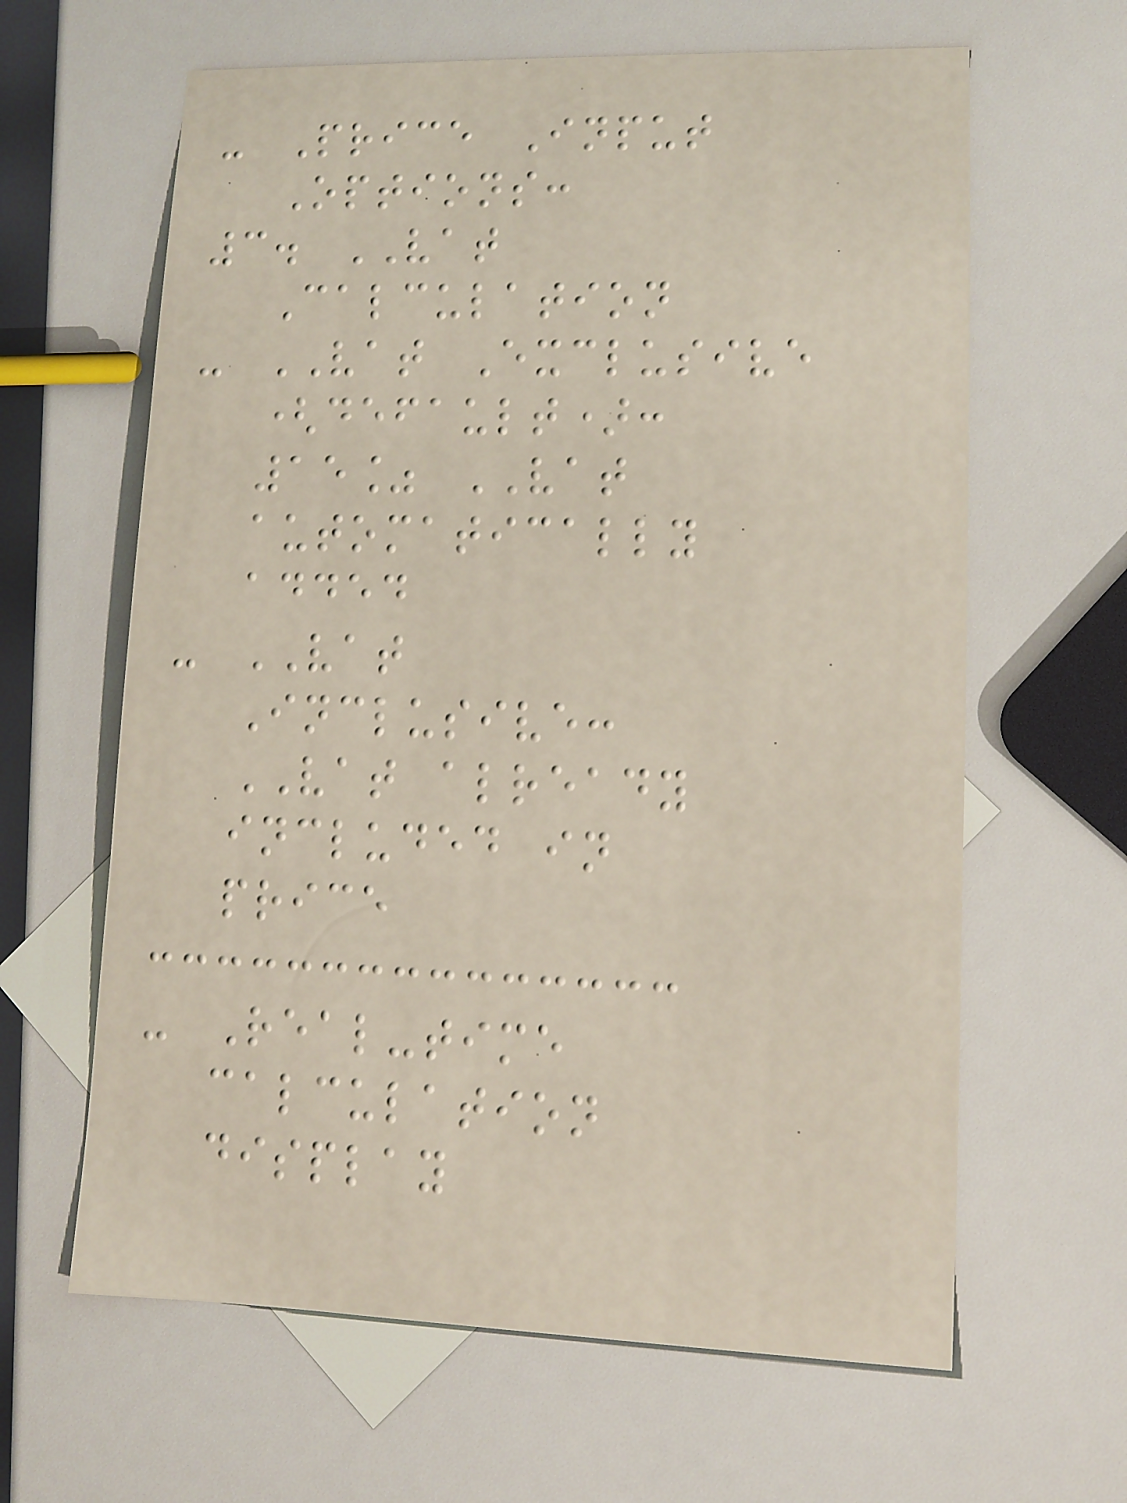- Price Input
Options:
3. VAT
Calculation
- VAT Exclusive
(default):
15% VAT
automatically
added
- VAT
Inclusive:
VAT already
included in
price
- Real-time
calculation
display
